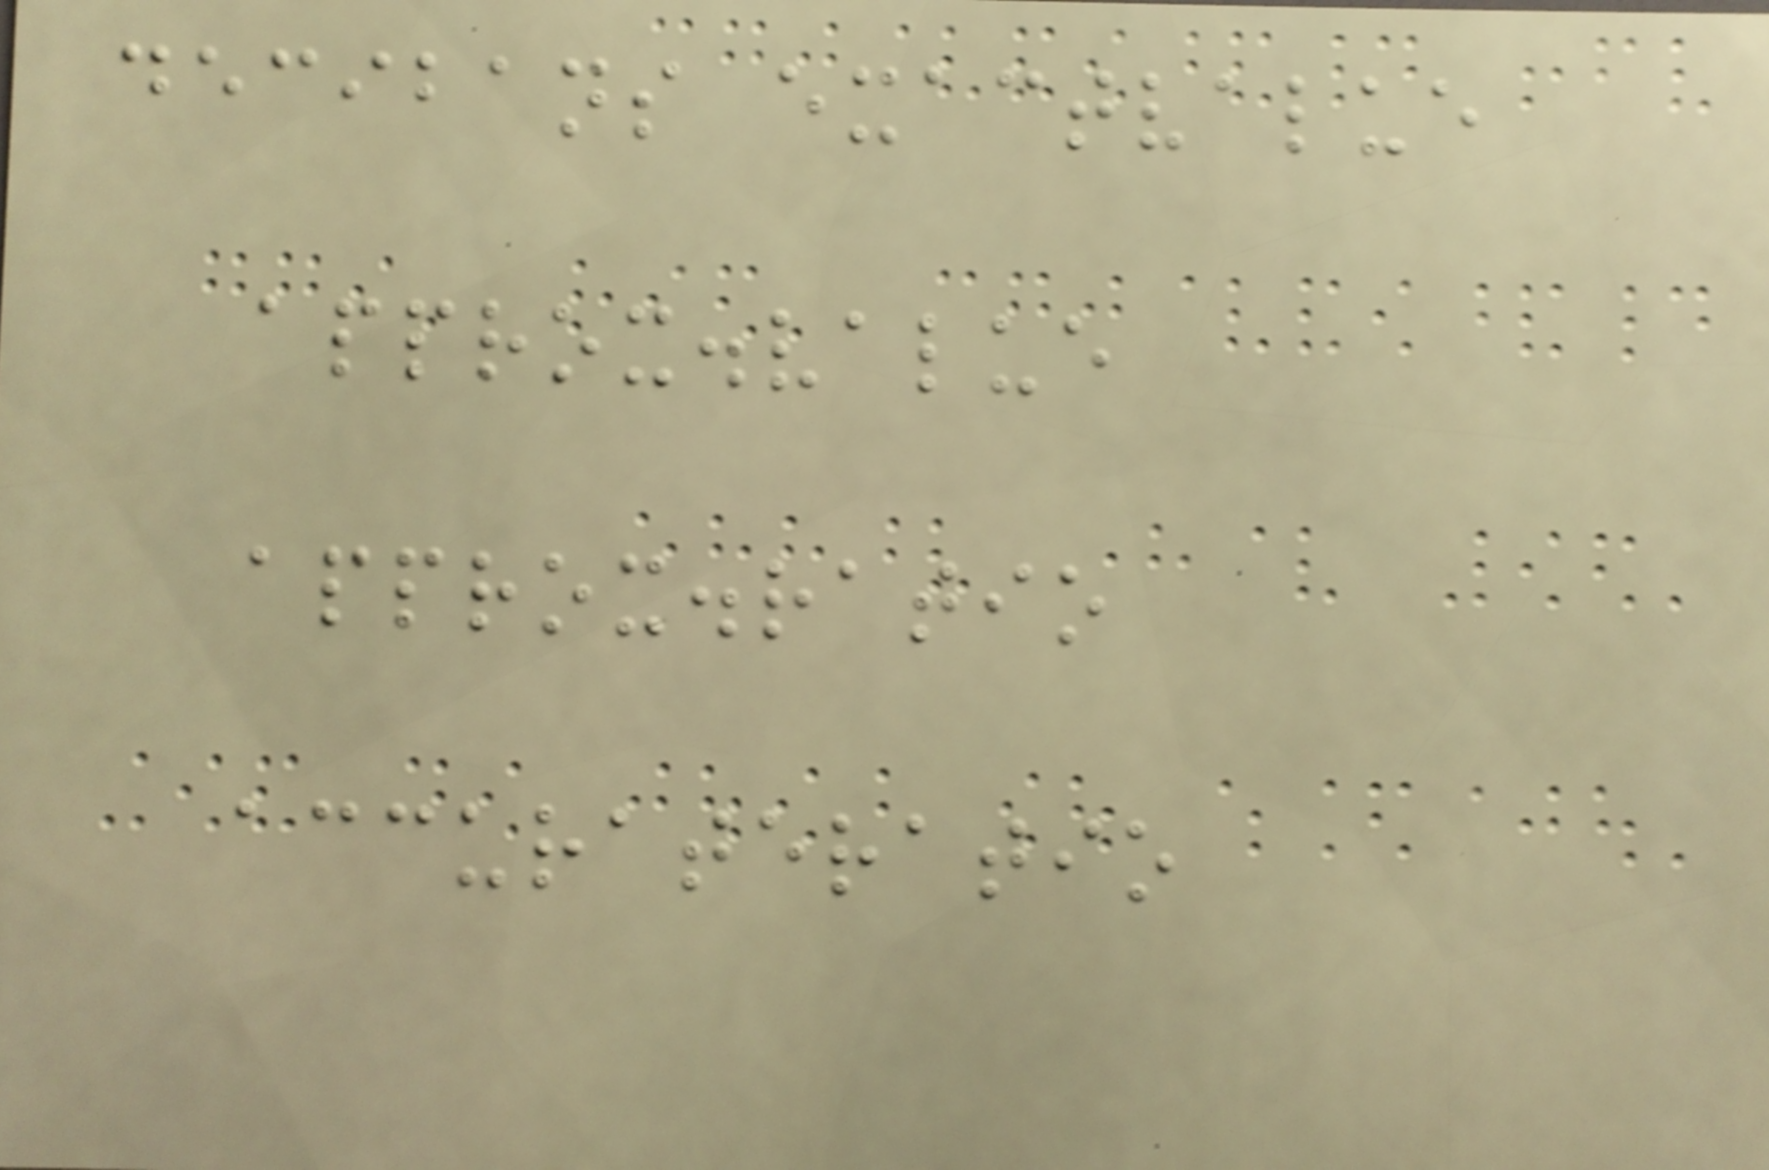decibans exactvalue
approx.value
approx.ratio
accurateratio
